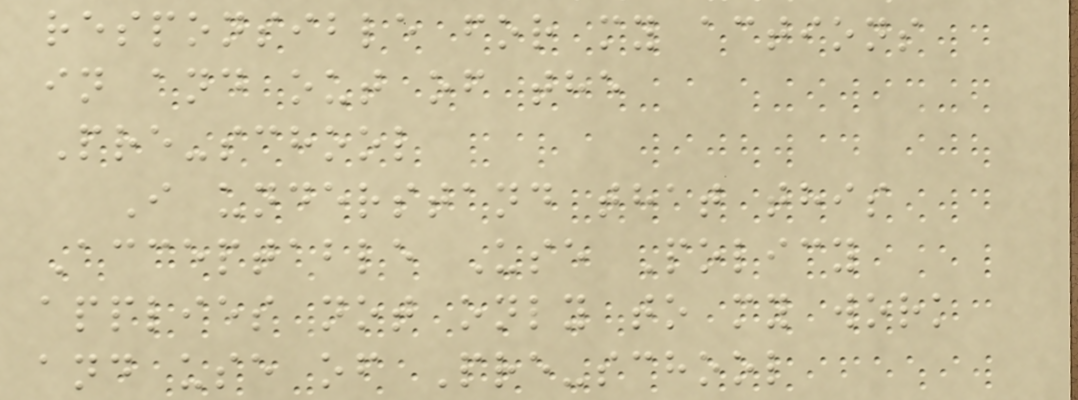responsible for my actions
in and out of the
Pre-school
I understand that this
Acceptable Use Policy
applies not only to my work
and use of Pre-school
